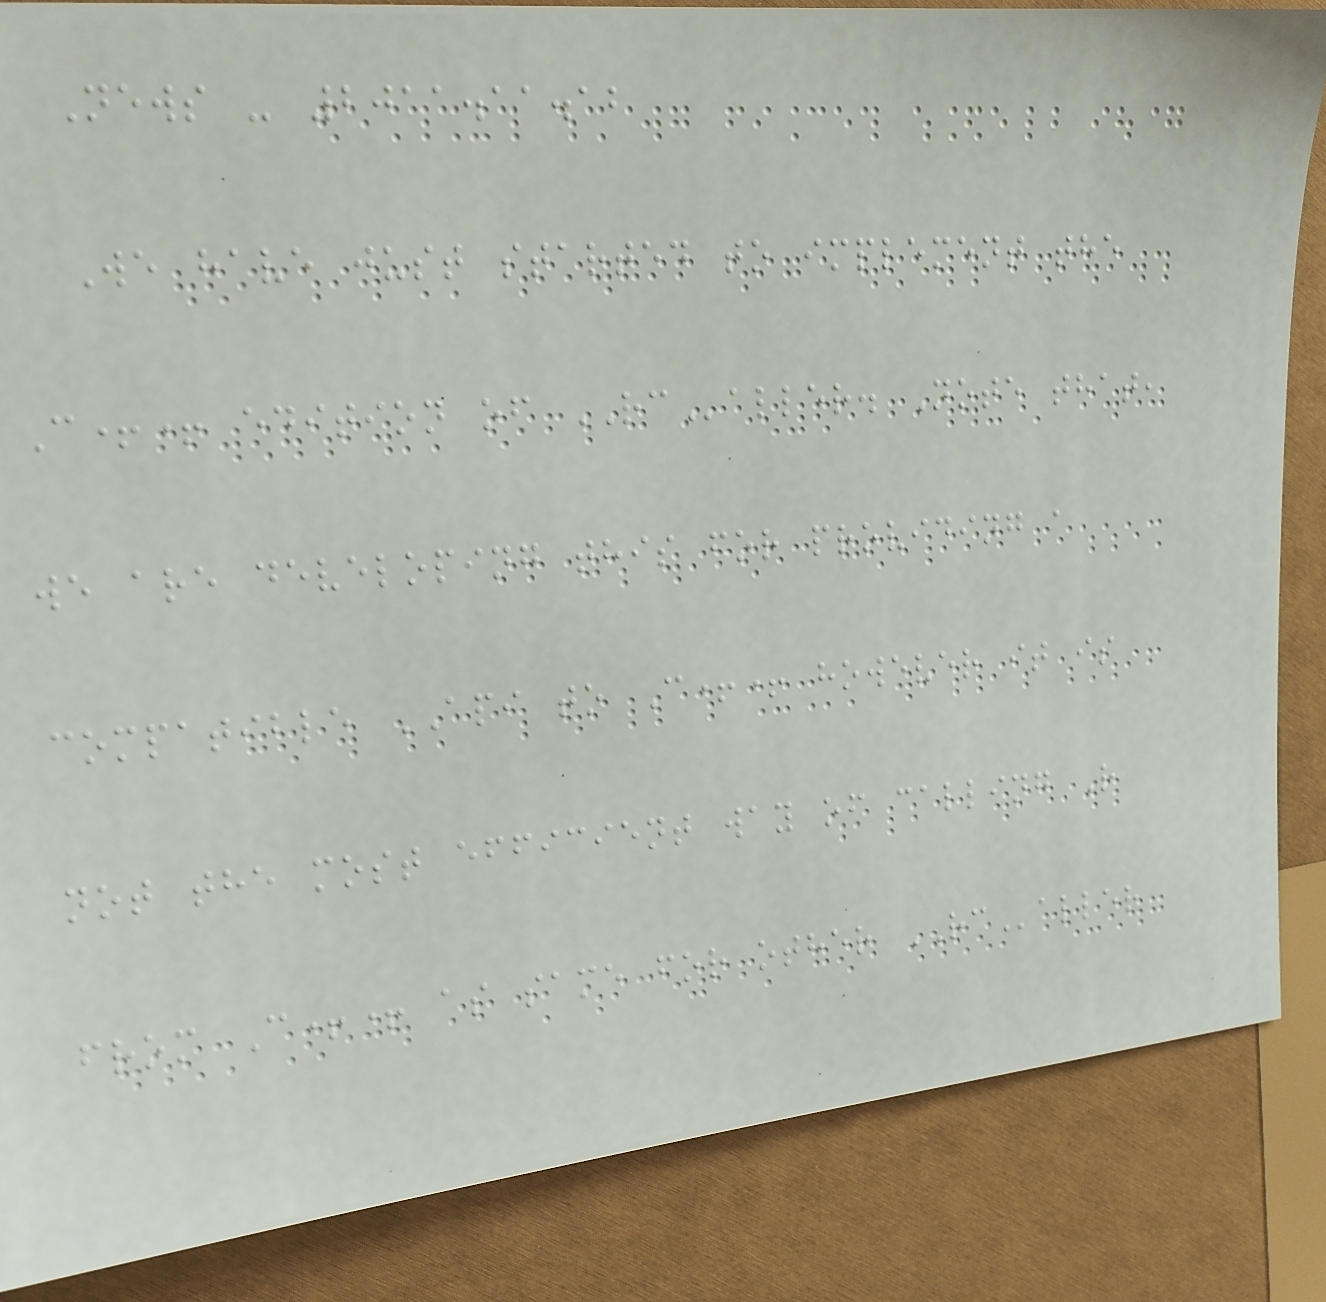News - 2011.11.12
We have just started to implement the
C++ edition of RCaller. Note that,
we are developing this for providing a
compatible API to C++ however it is
not the most efficient way of calling R
from C++ as same for other RCaller
